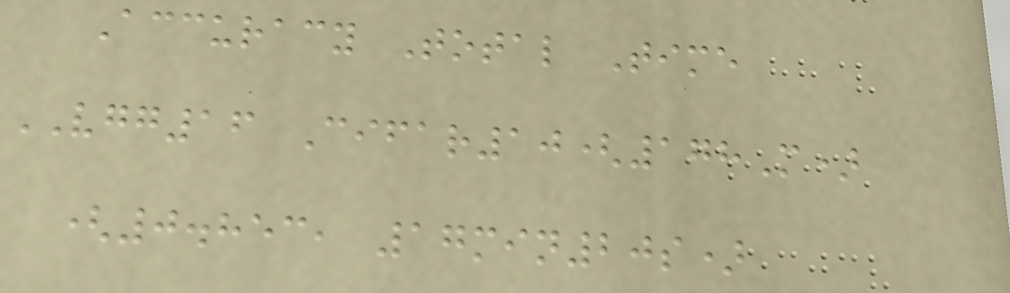Accuracy Total Time
VGG16 Cifar10(178M)
(0.853, 17min20s)
